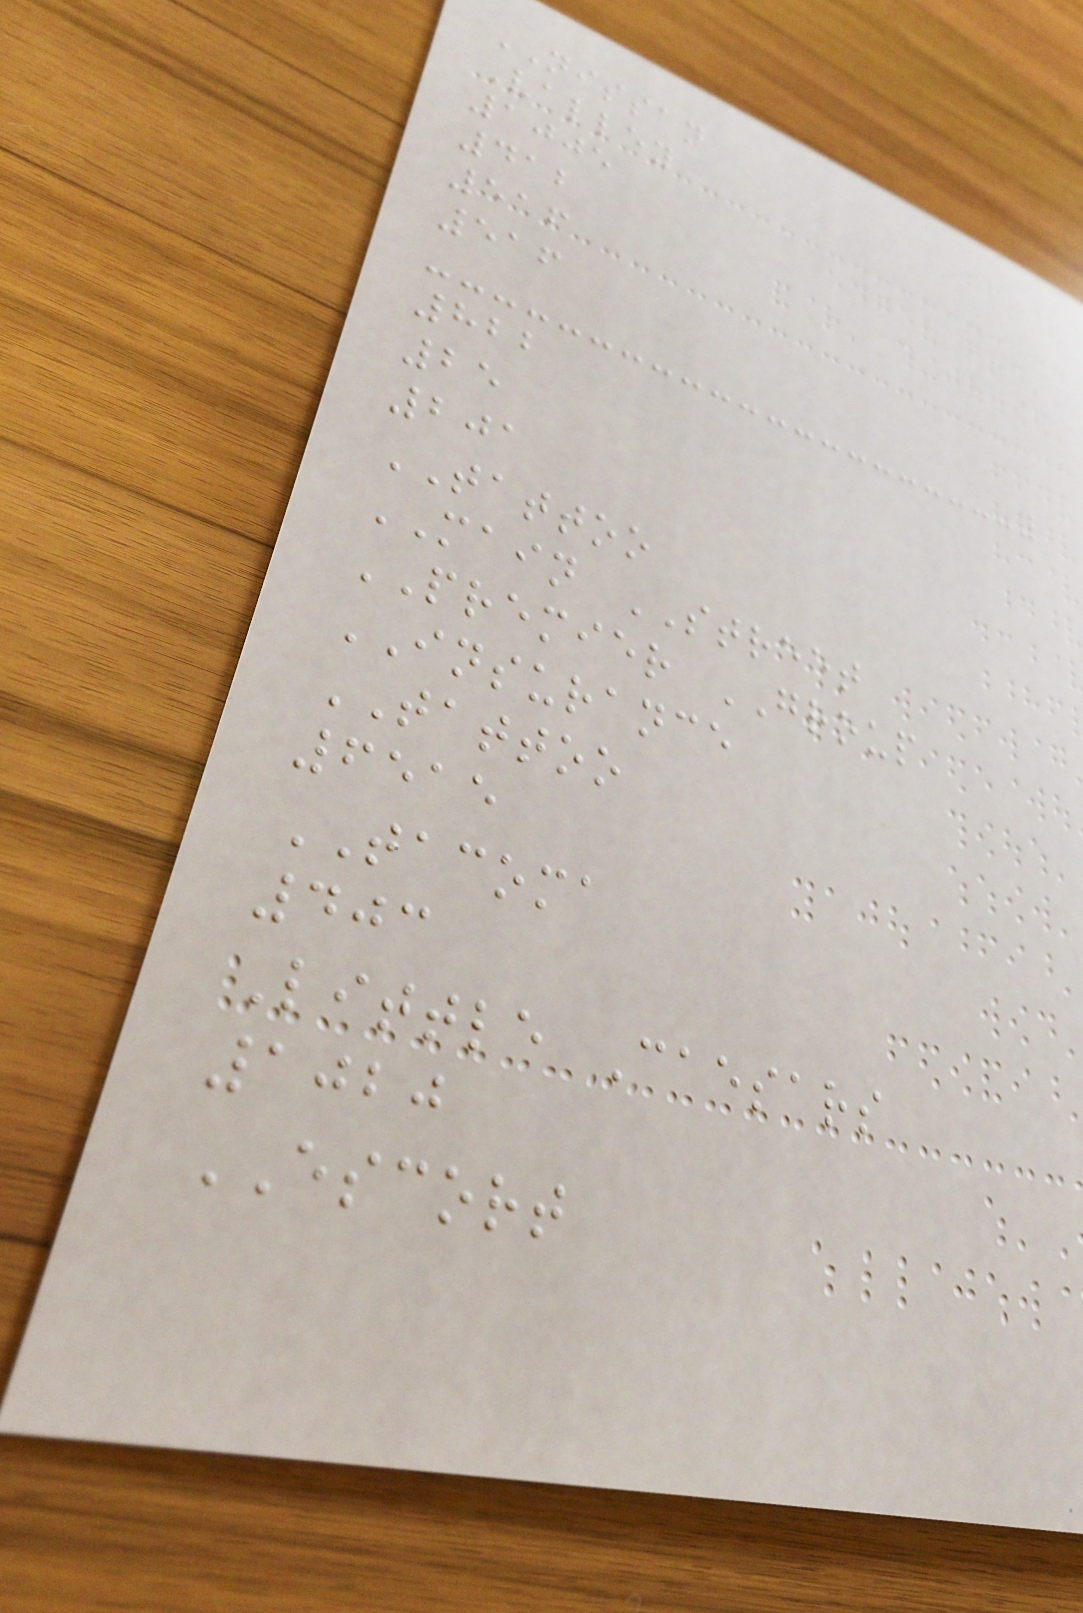NISSAN
Valley
1005
412
516
516
822
25
201
TATTOO
MAIN STREET
PREMIER GROUP
INSURANCE
TATTOO
6515
TACOMA
403
Little Caesars
1020
ESCORT
